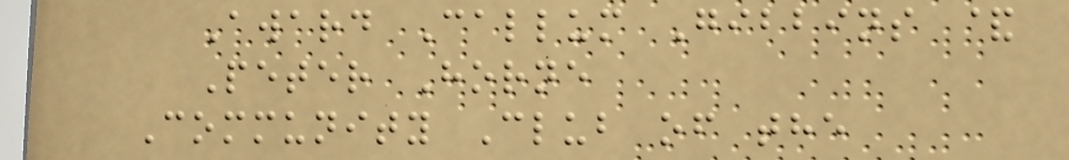Award Callum Gibbins &
Peter Horne
Community Club of the
